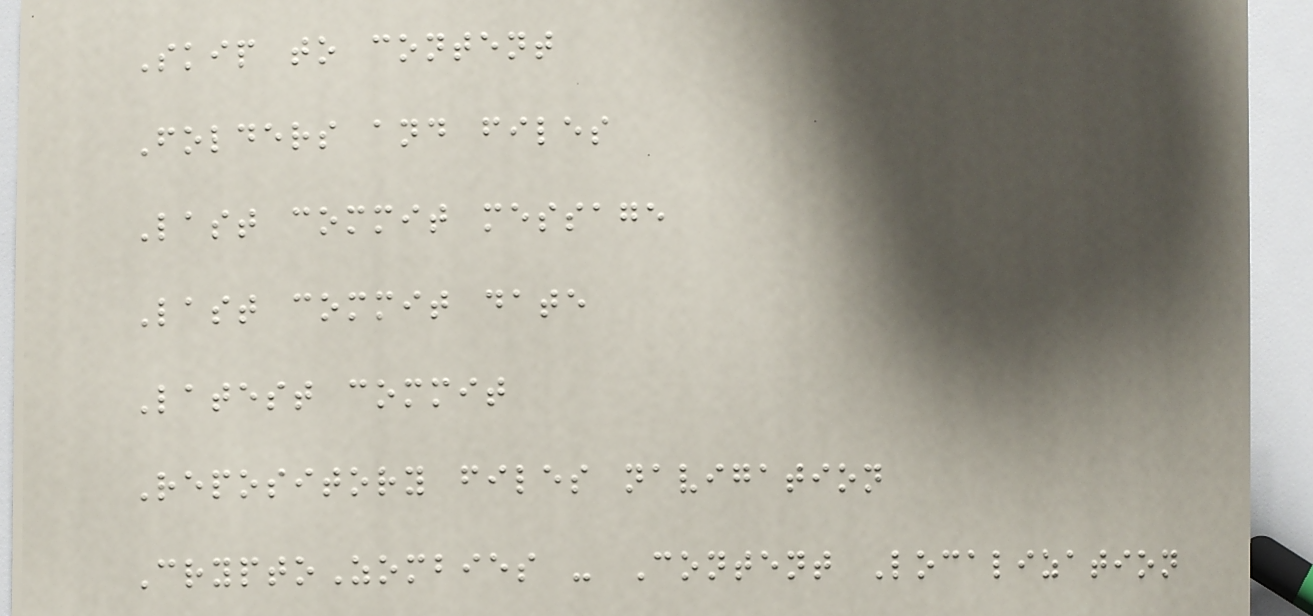Skip to content
Folders and files
Last commit message
Last commit date
Latest commit
Repository files navigation
CryptoZombies - Content Localization
